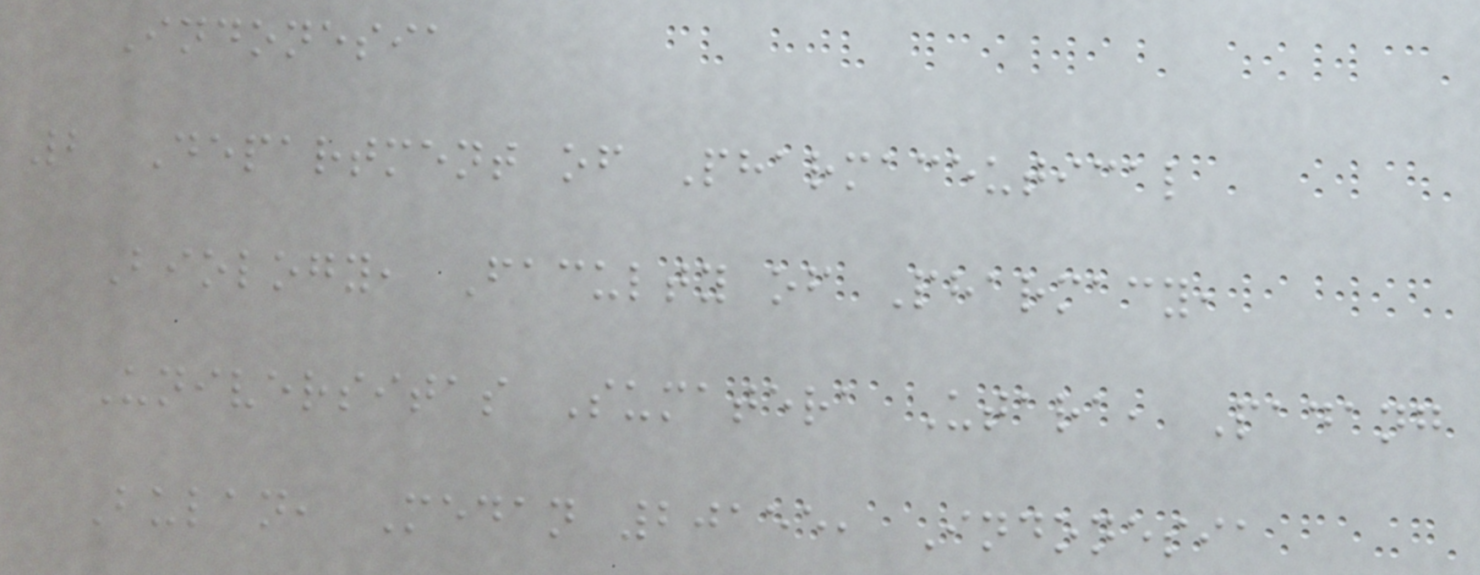Indonesia
2 Department of Pharmaceutical
Biology, Faculty of Pharmacy,
Universitas Sumatera Utara, Padang
Bulan, Medan 20155, Indonesia
